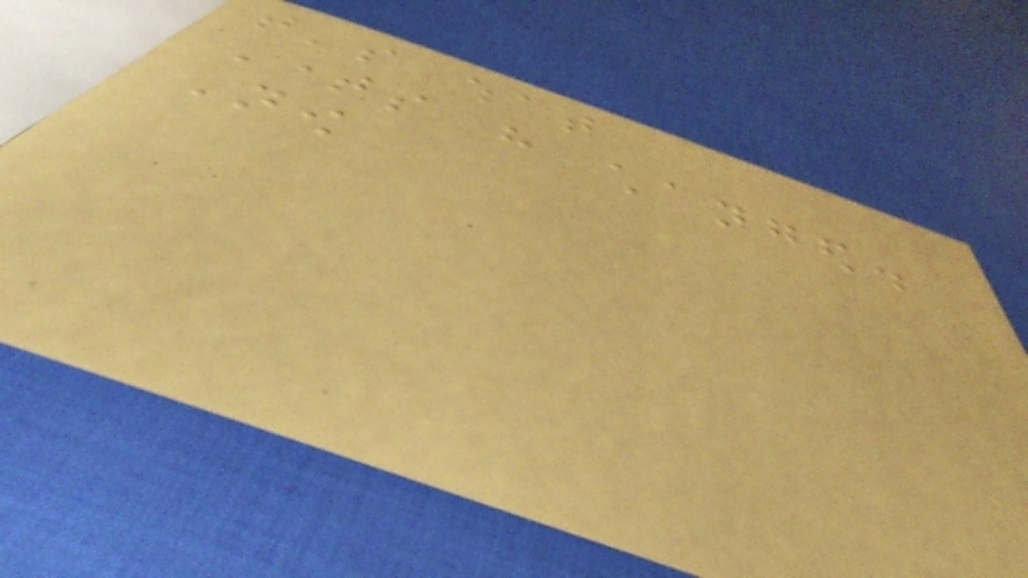that's what
Times have changed.
Now
